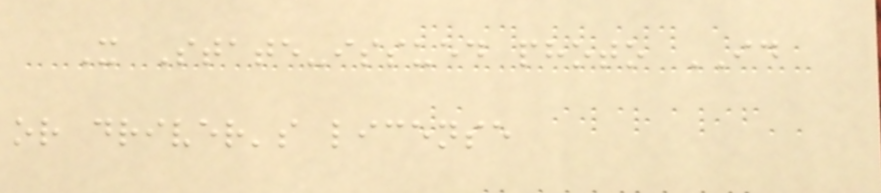X State-issued photo ID
or driver's license
